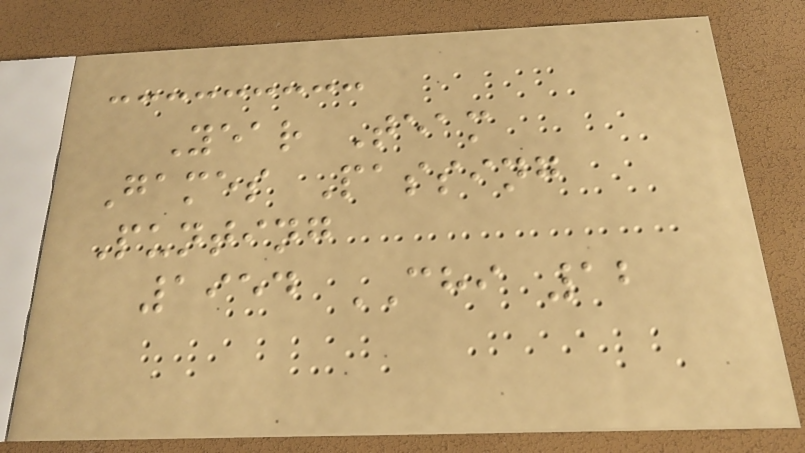Year Team
Games Passing
Punting
1954 CHI 12
